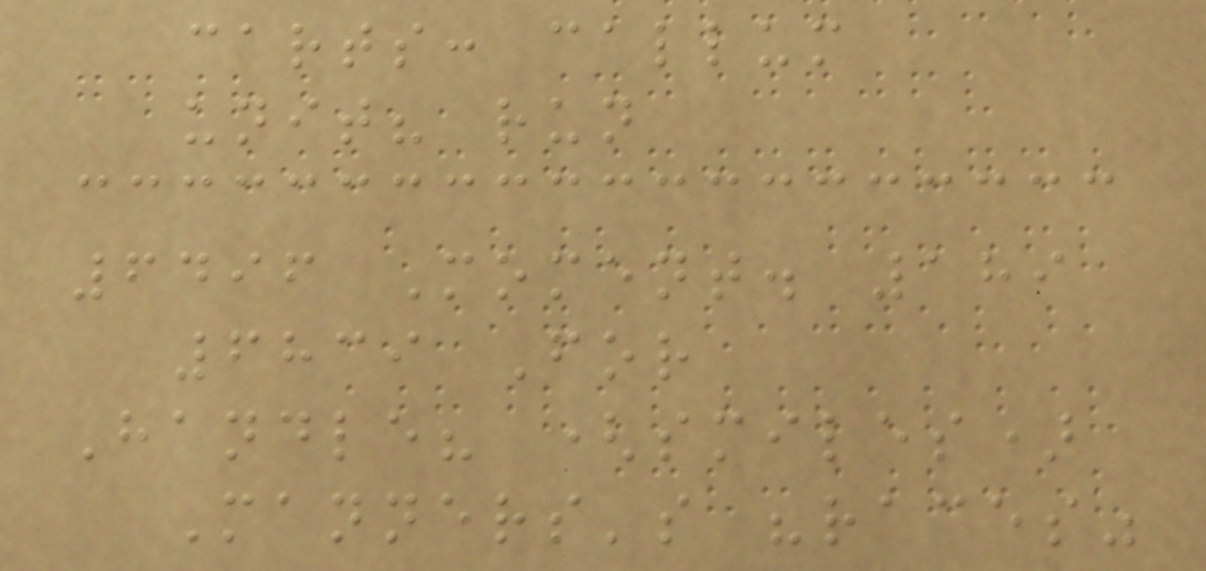carts: callum
unit? run
6496 Moment. 189
6839 For
Handle? (smiles)
Manners's "races"
